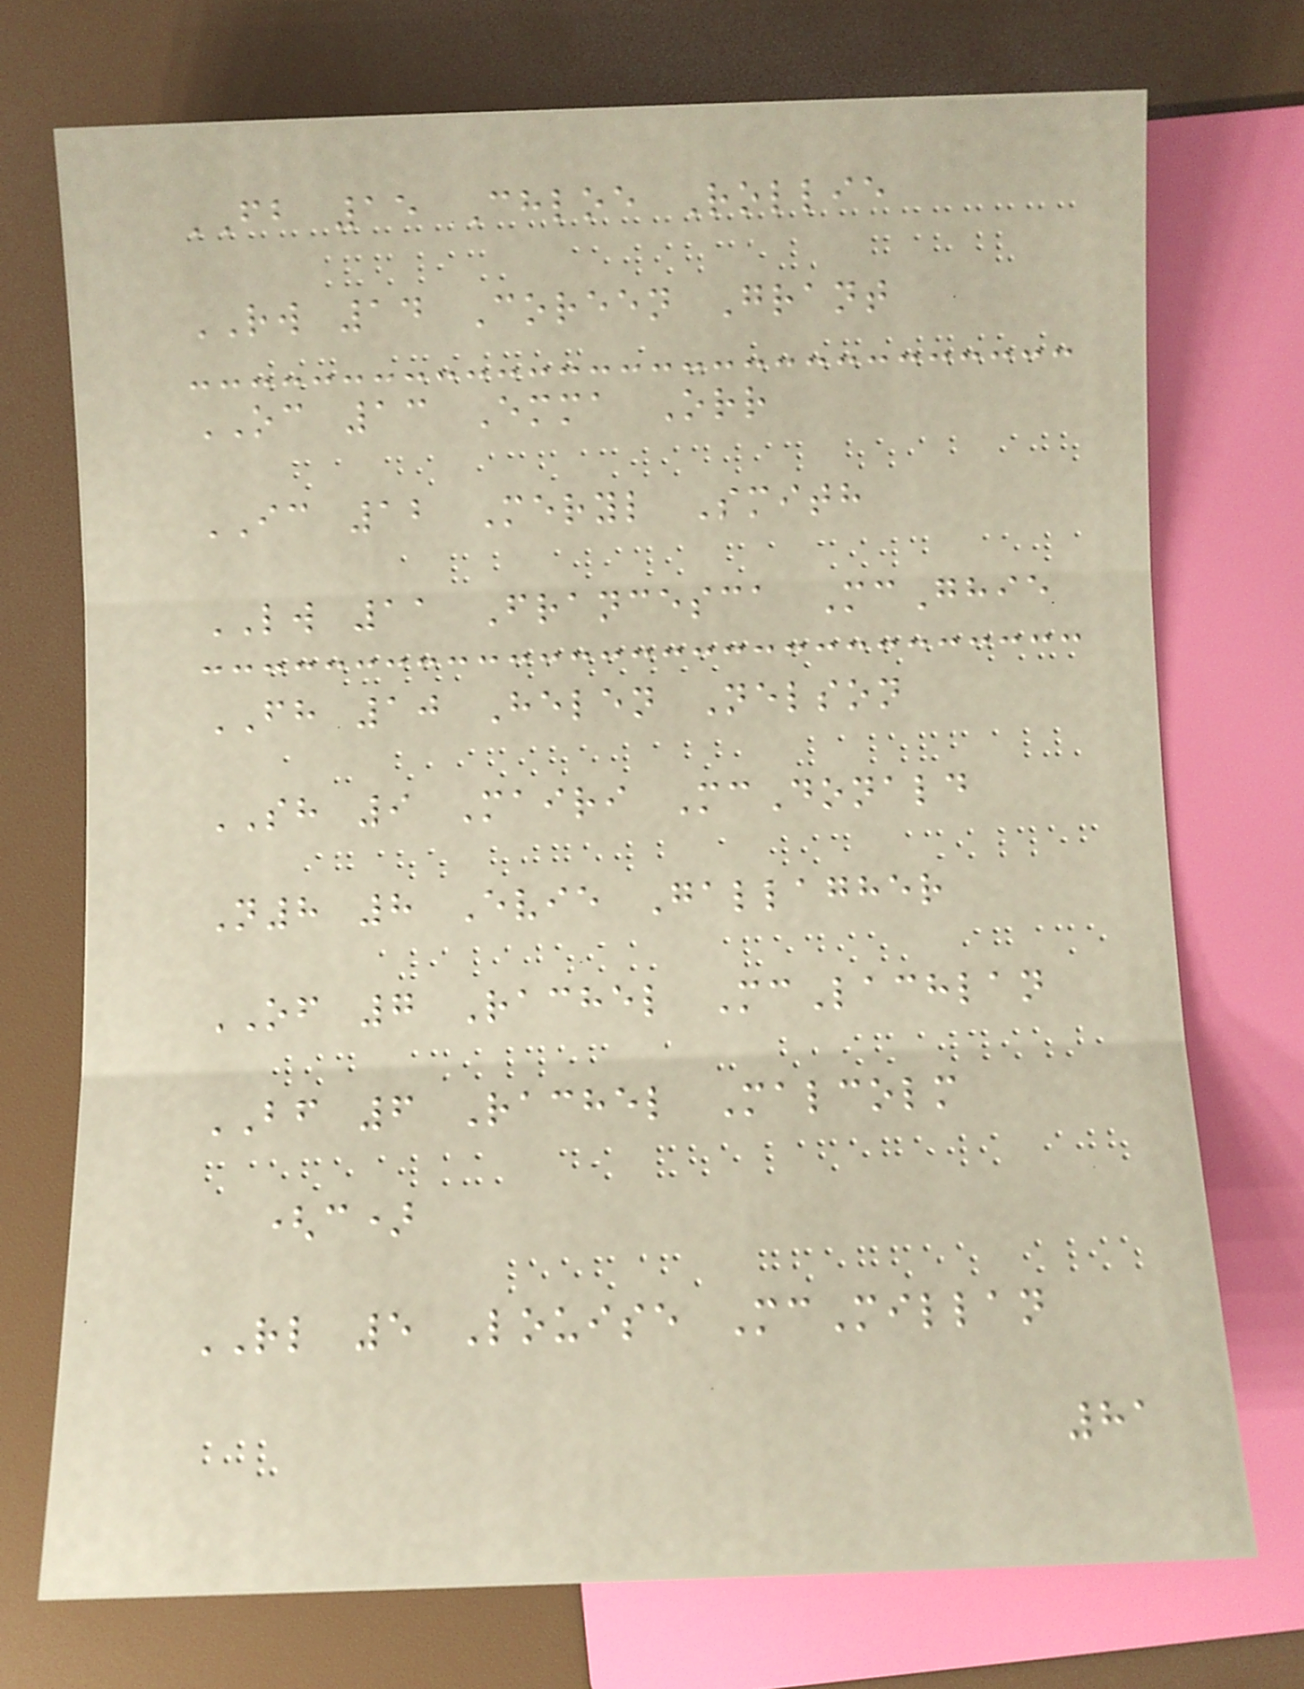FB 15 Chloe Rollie
RW 14 Coreen Grant
OC 13 Emma Orr
IC 12 Meryl Smith
LW 11 Francesca McGhie
FH 10 Helen Nelson
SH 9 Mairi McDonald
N8 8 Evie Gallagher
OF 7 Rachel McLachlan
BF 6 Rachel Malcolm
(c)
RL 5 Louise McMillan
81
